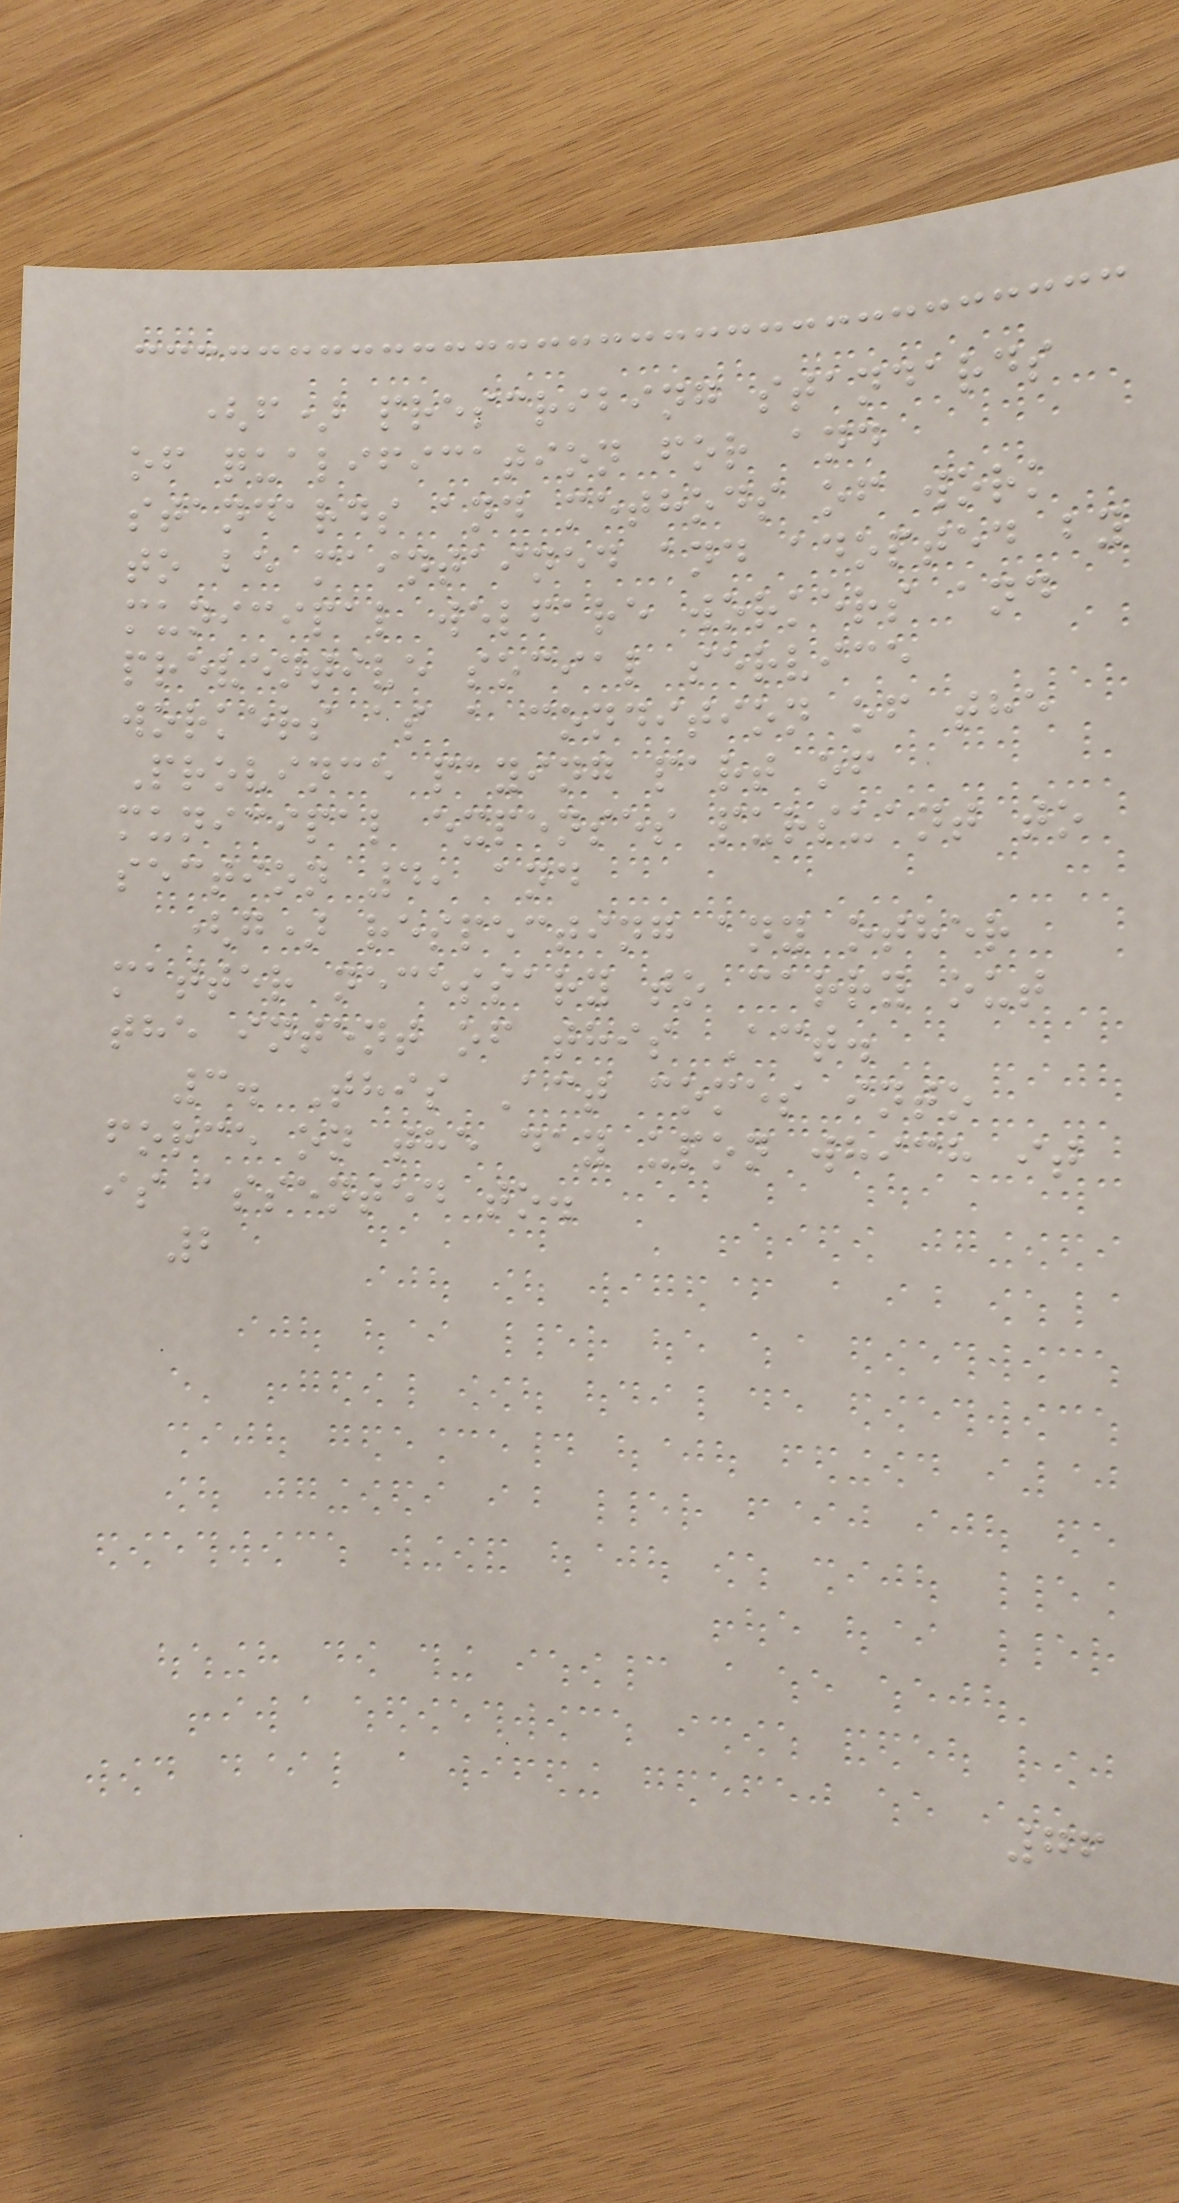(f) prescribing standards
of qualification for and
standards and methods of work
to be maintained and adopted by
municipal welfare workers and
preventive social service
workers as a condition of the
Province paying part of
municipal expenses pursuant to
section 4, and
(g) respecting any other
matter necessary to carry out
the intent of this Act.
3. This Act comes into
force on the day upon which it
is assented to.
2
76
